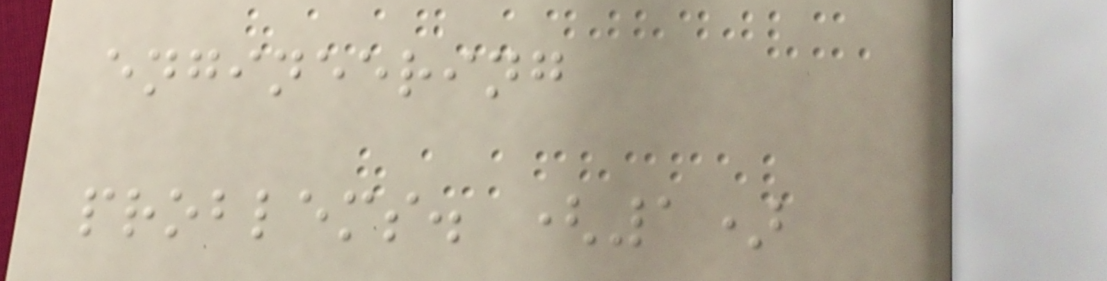engineering
problems. (1)
